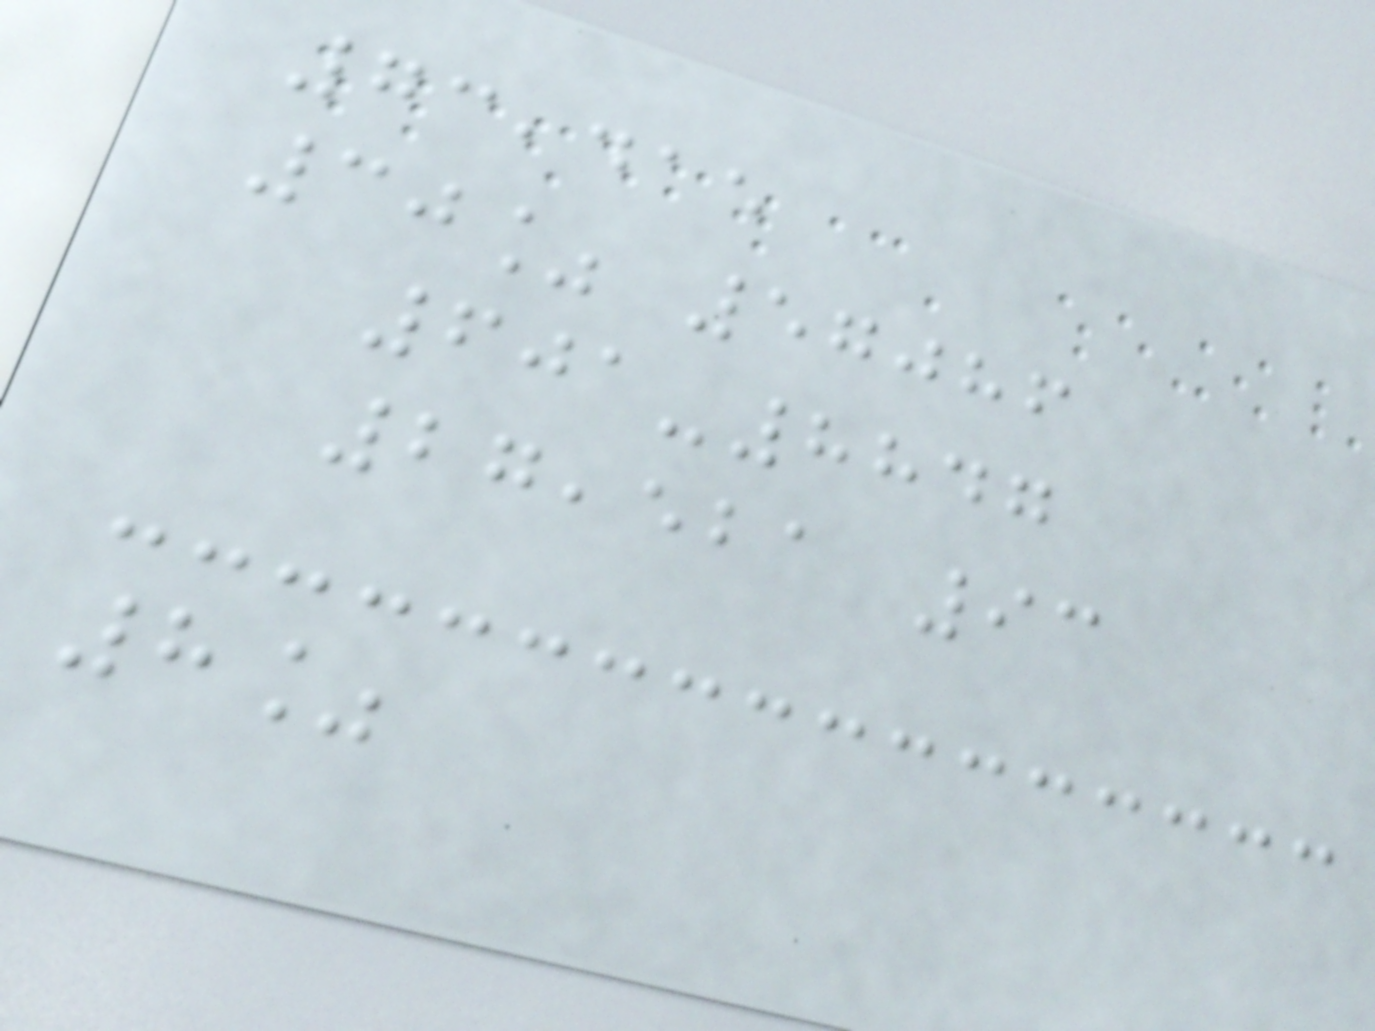73,415
30% 57086
601-8847
27,521 93
8%
